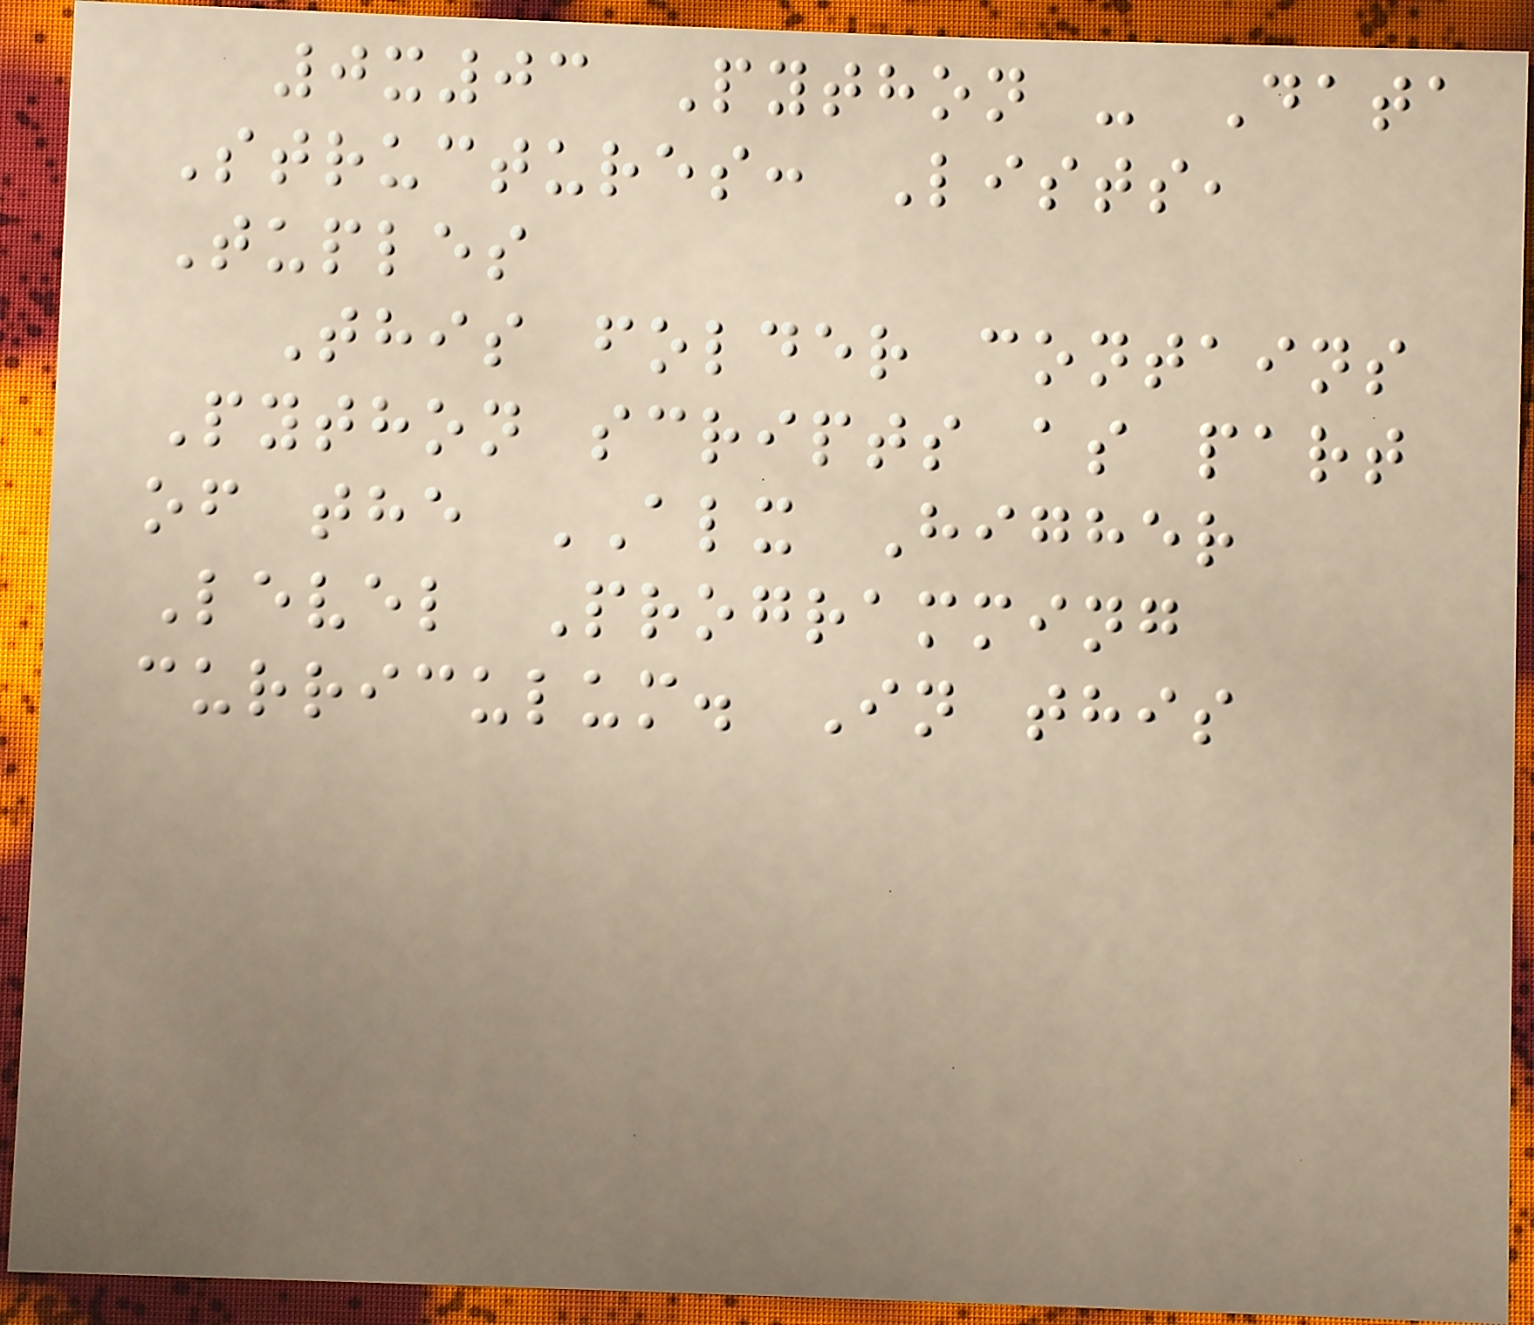0x03 Python - Data
Structures: Lists,
Tuples
This folder contains
Python scripts as part
of the ALX Higher
Level Programming
curriculum. In this
